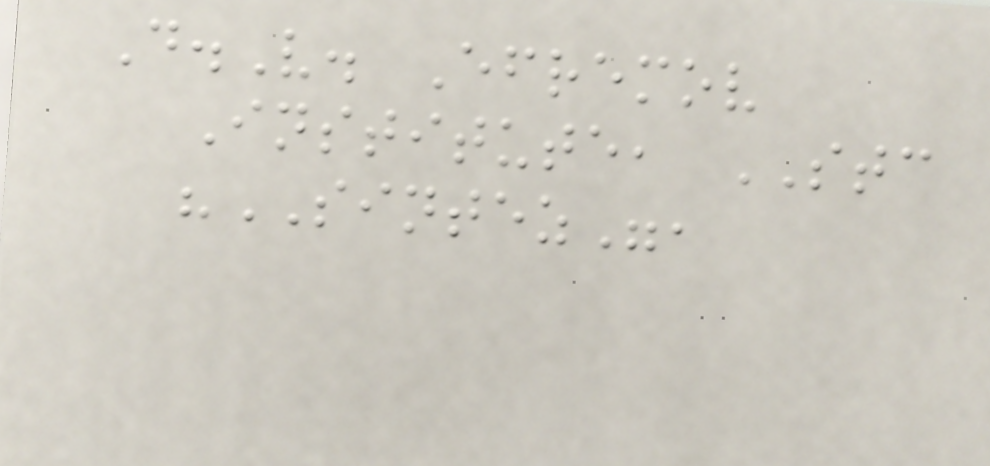D.V. Efremov
Institute, STC
"SINTEZ",
